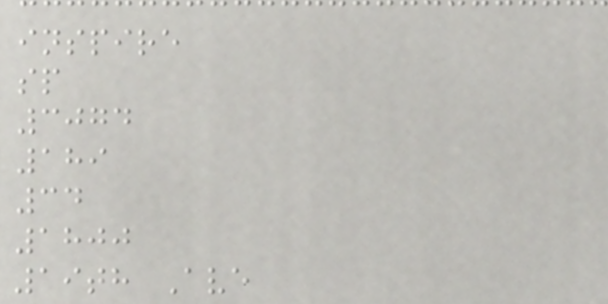inspire
sp
3074
189
34
1800
19th Ave
